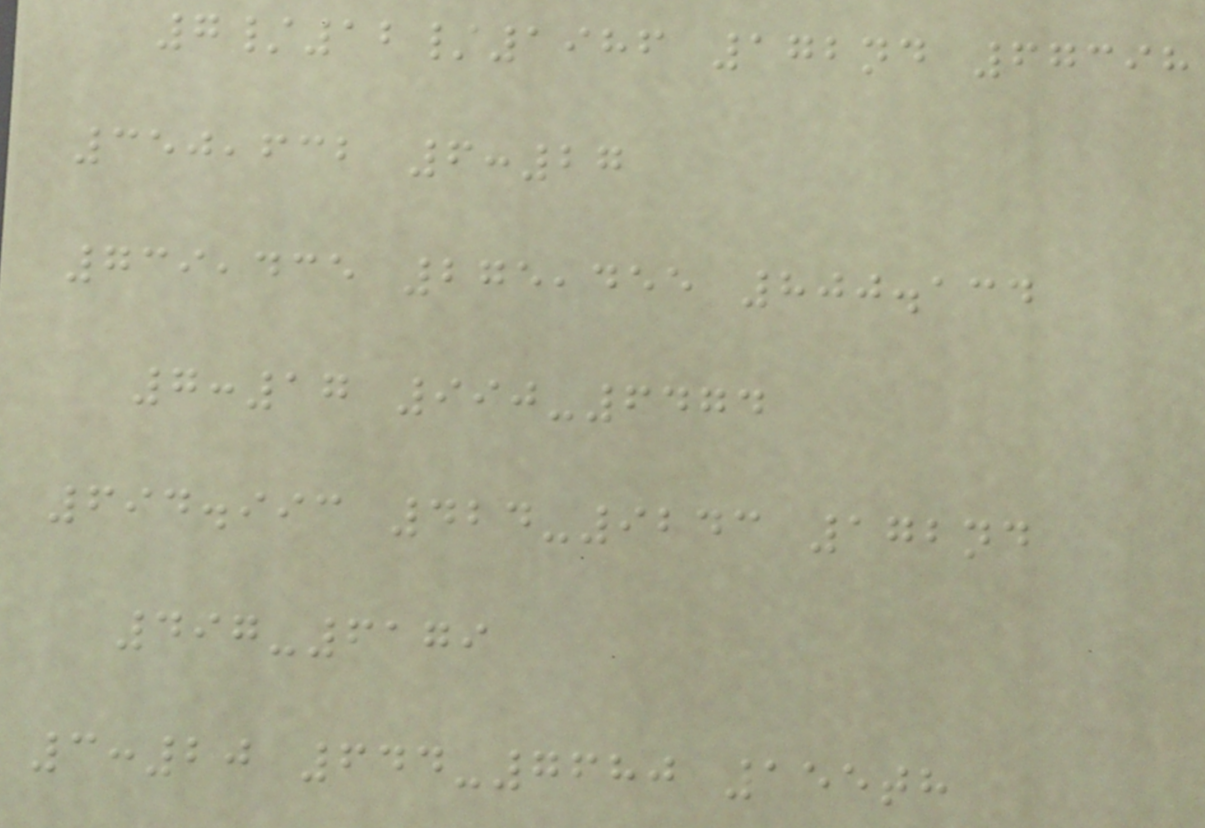7/12/1986 172nd 67398
350,632 6:27
739,435 275,455 800.134
7:17 990-6474
694.993 424-9243 172nd
497-6179
3:20 644-7680 155th
